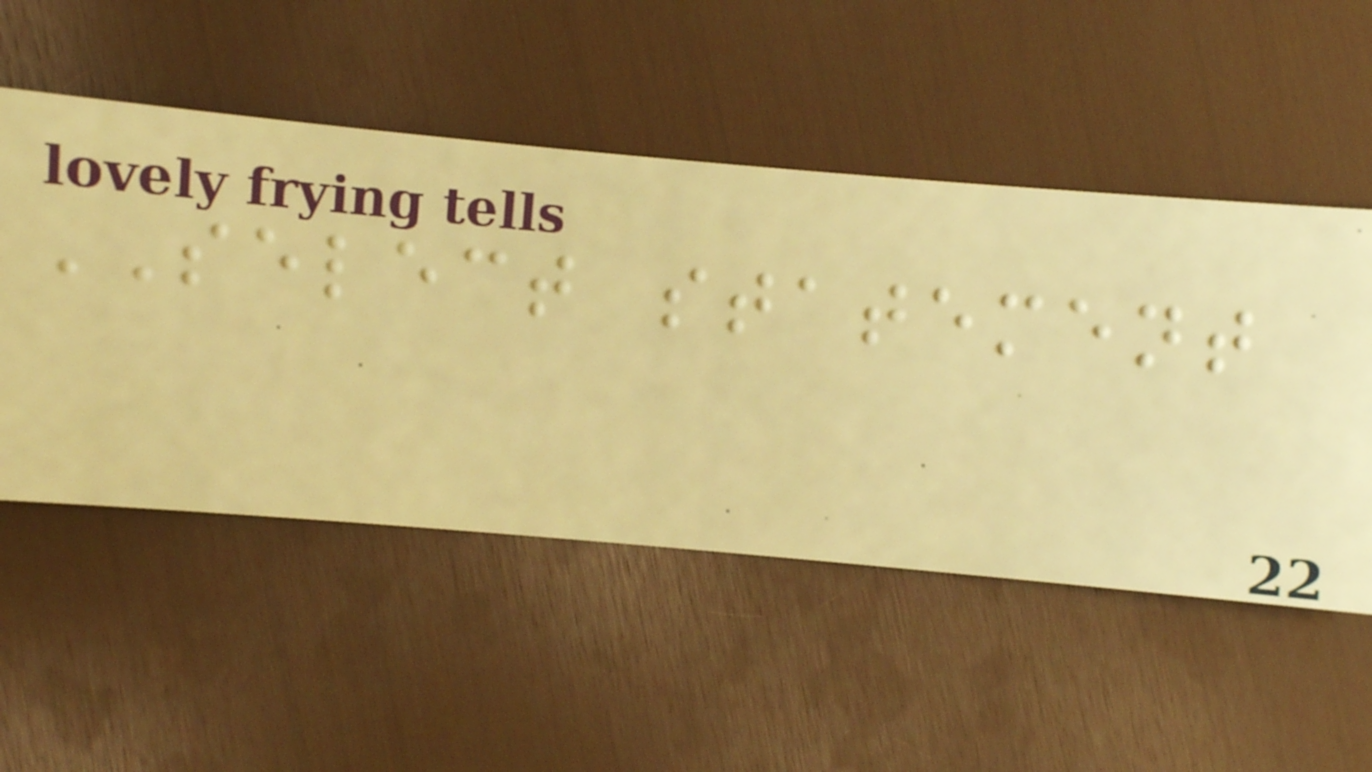SELECT statement
